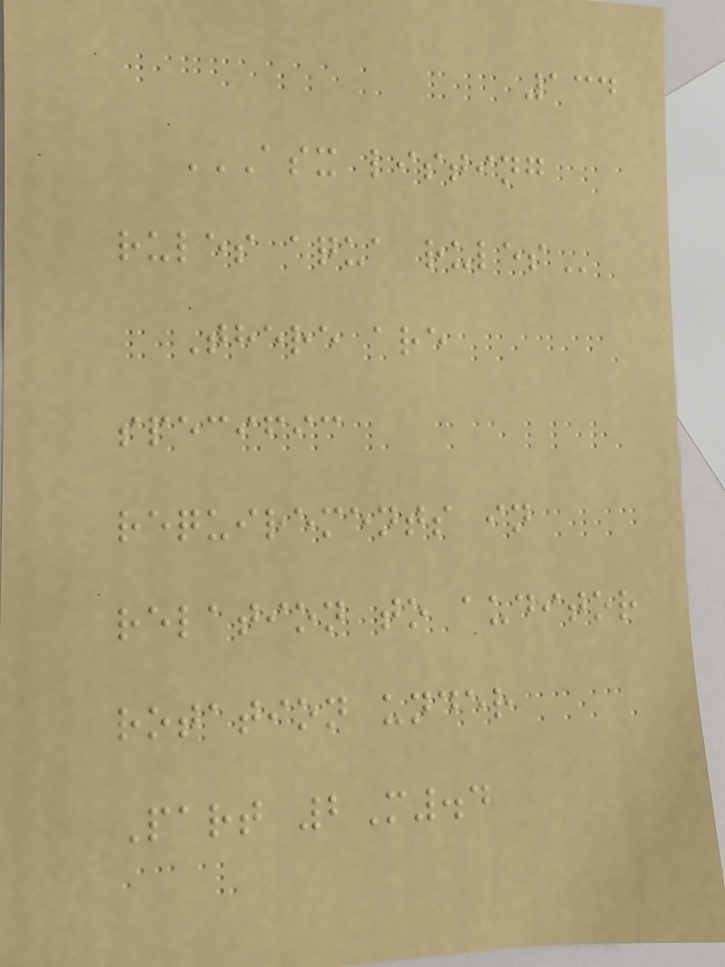134
ASX LISTING
RULES AQUA RULES
There are
specific
requirements in
relation to auditor
rotation under
Part 2M.4
